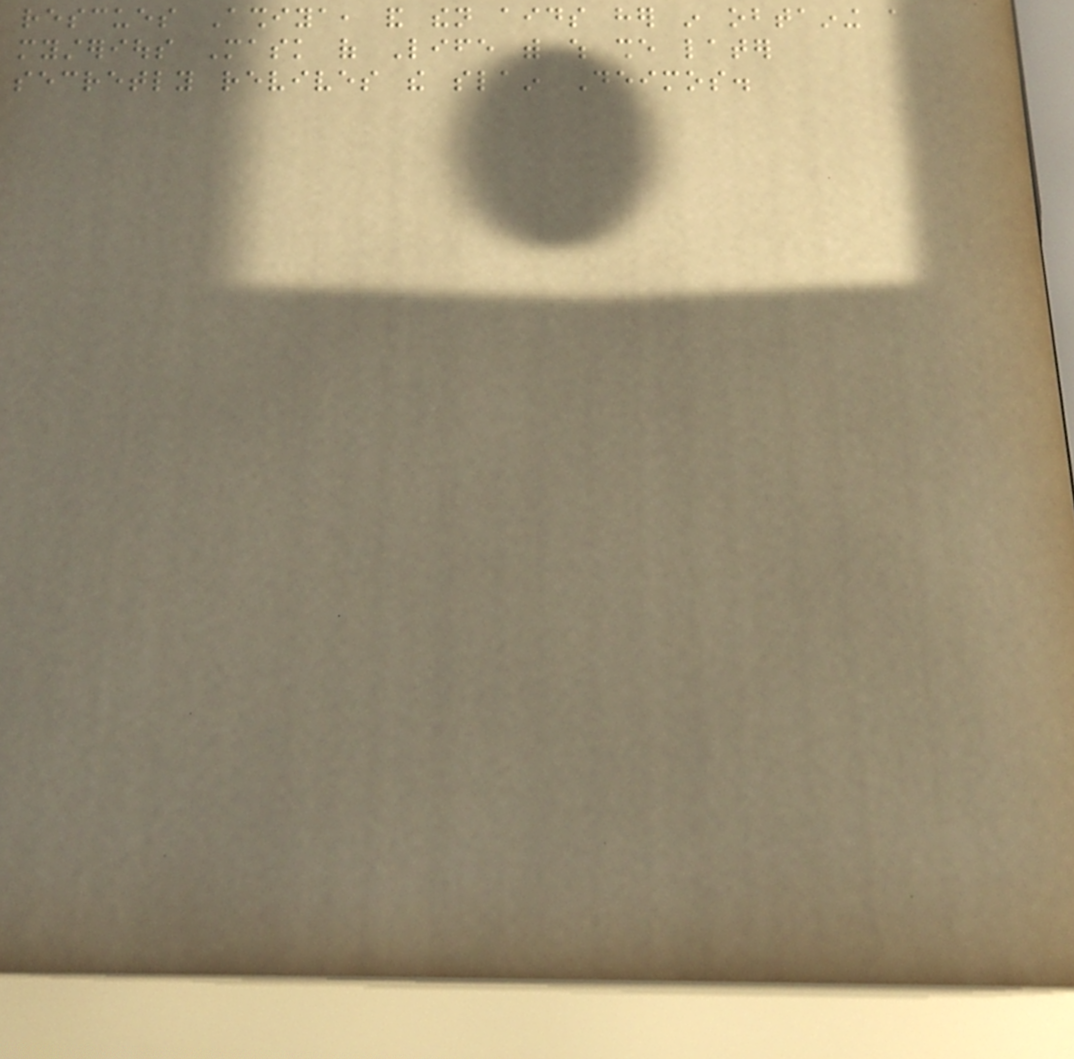rescues Ashiya, and then aids her in obtaining a
mysterious Mask of Life with which she later
secretly revives the slain Deimos.
